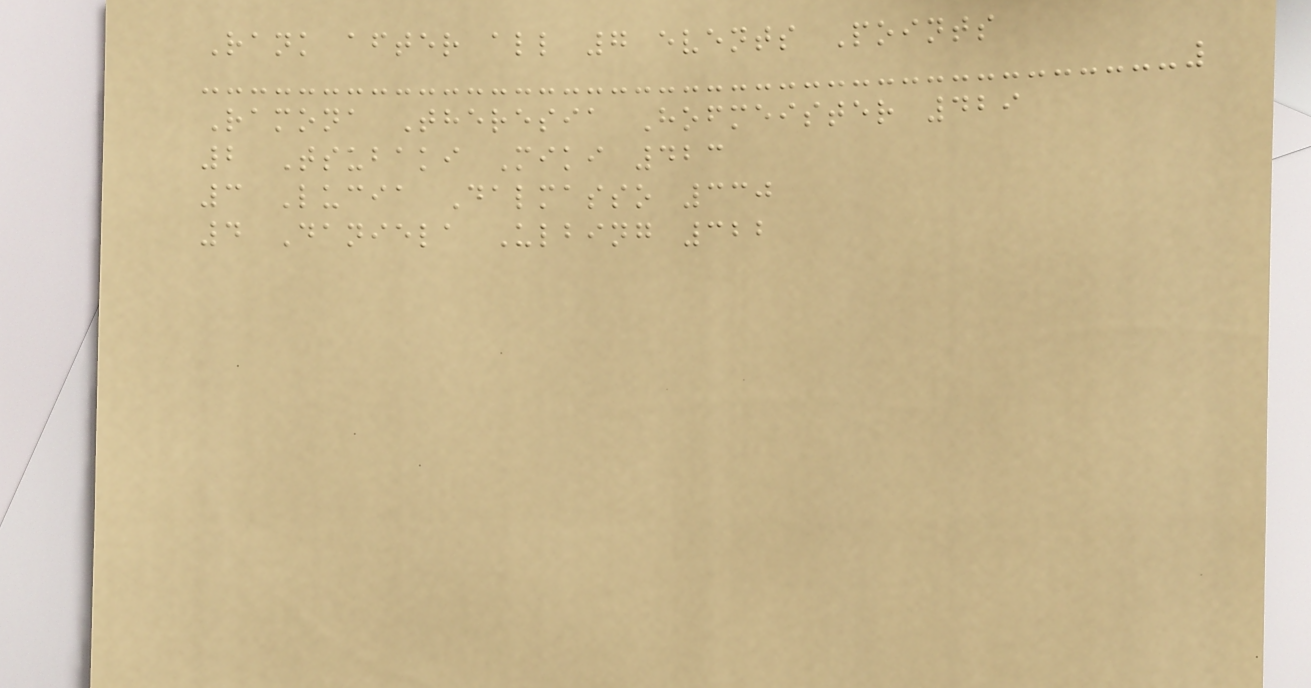Rank after all 7 events Points
Ramona Theresia Hofmeister 429
2 Tsubaki Miki 423
3 Lucia Dalmasso 330
4 Daniela Ulbing 322
